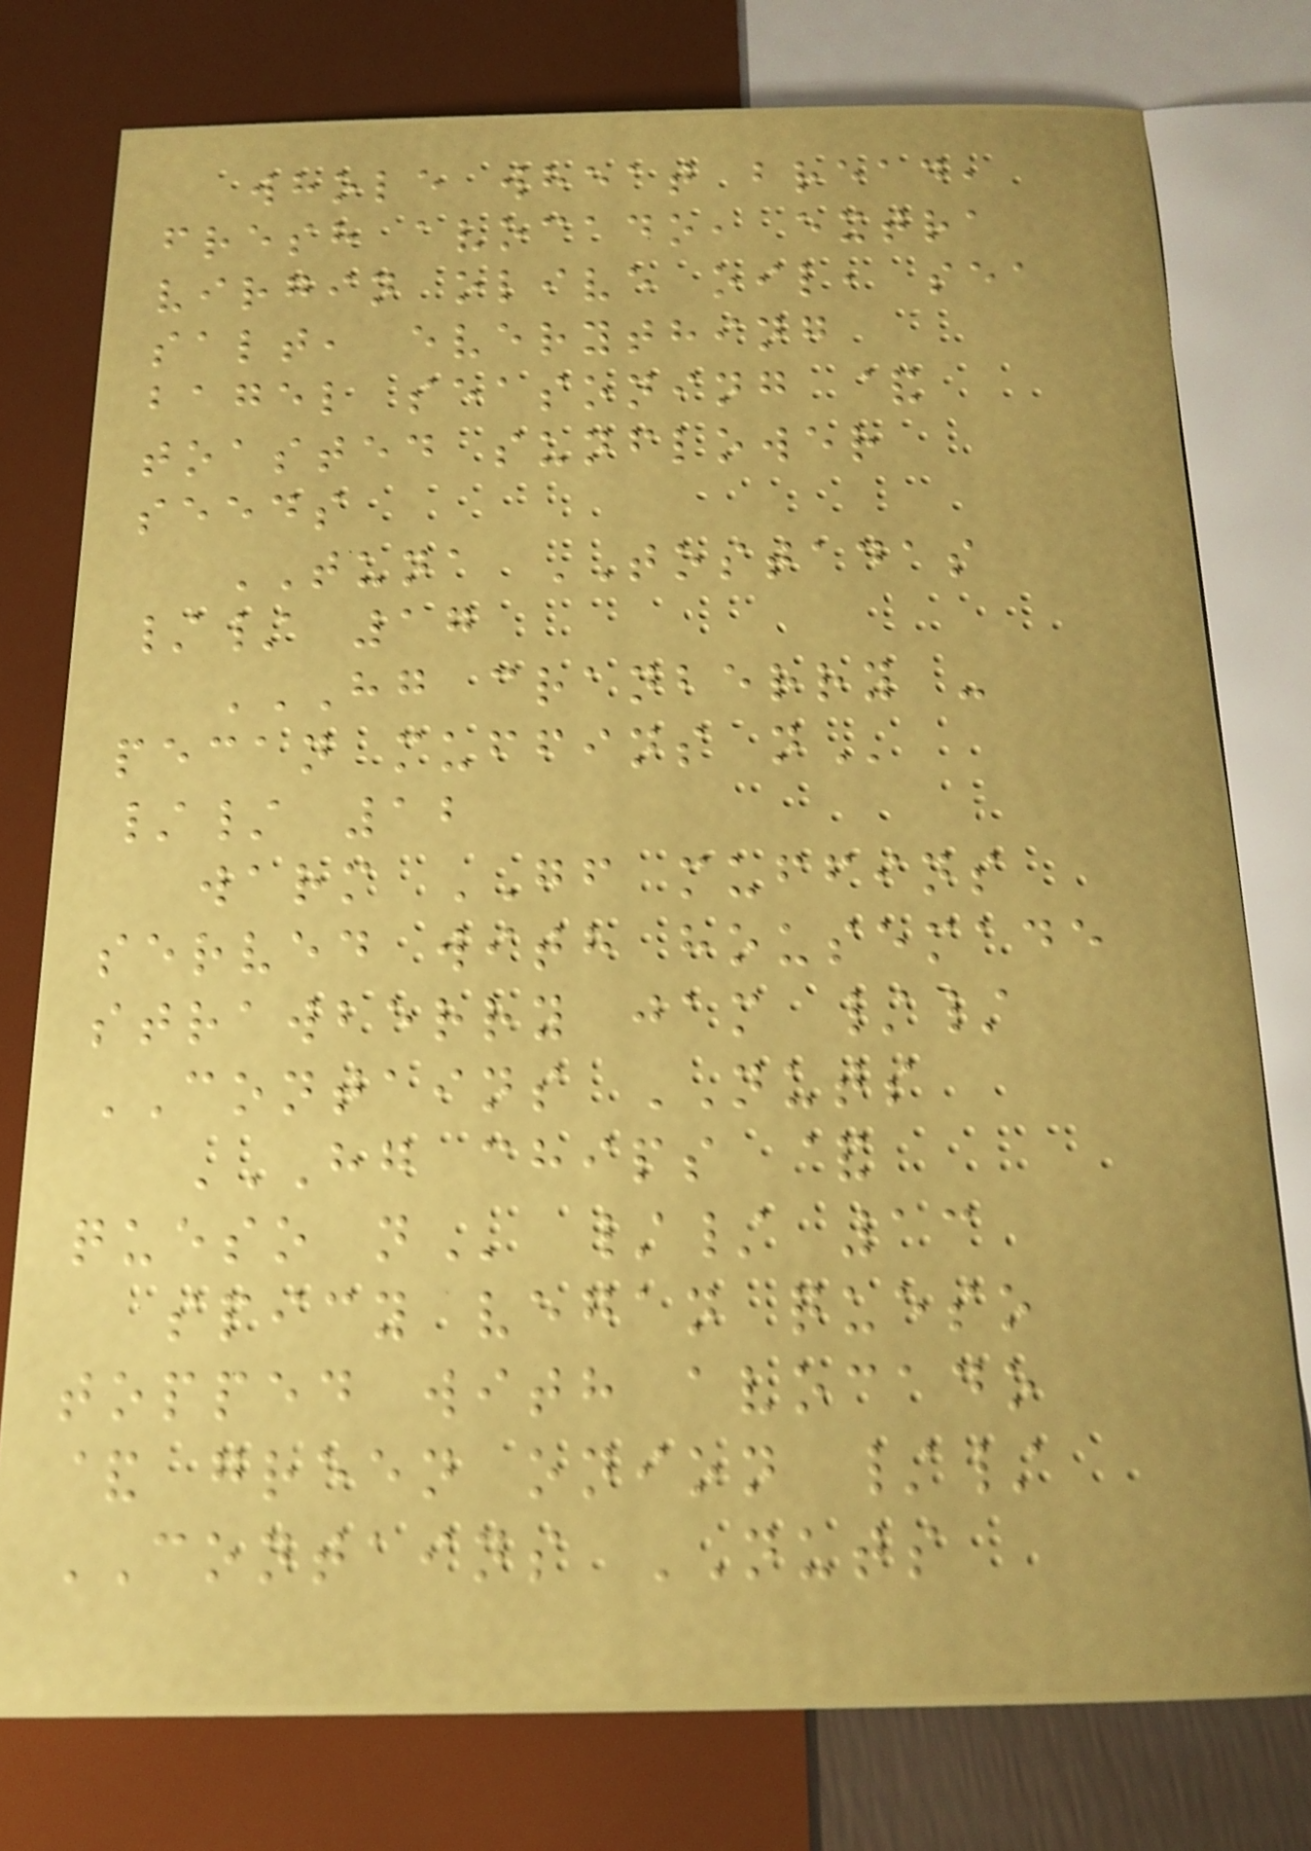whole wheat bread,
fresh avocado, extra
virgin olive oil, sea
salt, everything
bagel seasoning &
toasted sunflower
seeds
TUNA TOSTADAS
// 17
HG CRANBERRY -
PECAN MUFFINS N
// 12
warm GF muffins
served with housemade
strawberry jam //
CONTAINS NUTS
HG CHIPS &
QUESO N // 13
spicy vegan queso
topped with avocado
& green onion //
CONTAINS NUTS
